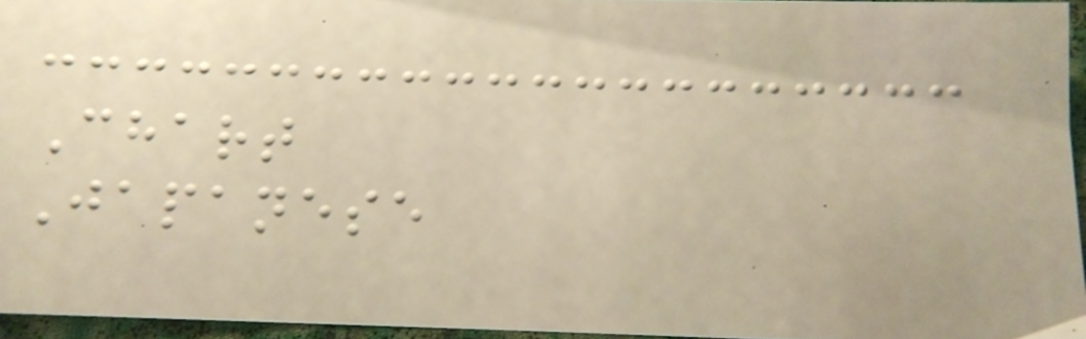Chart
Japanese
